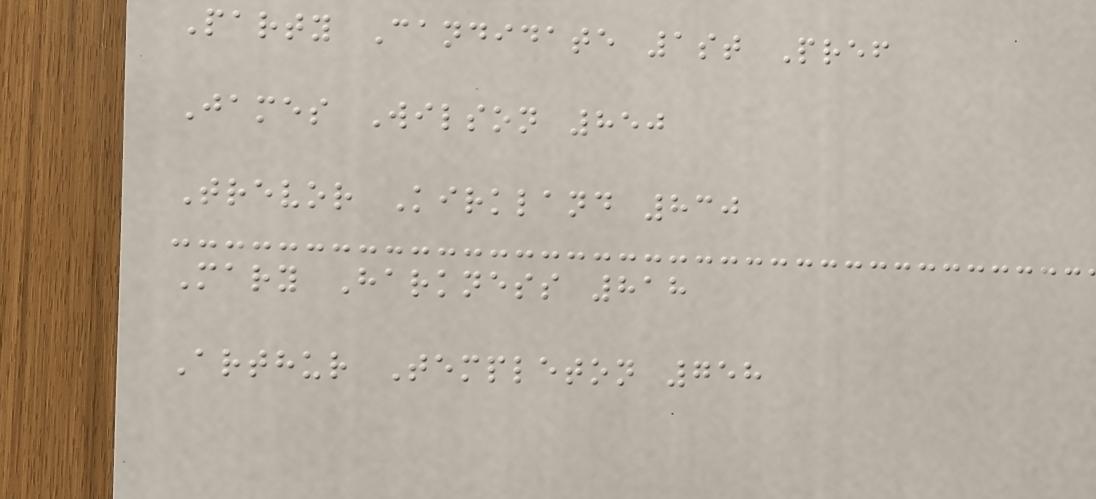Party Candidate 1st Pref
James Wilson 850
Trevor Kirkland 830
Mary Harkness 818
Arthur Templeton 758
